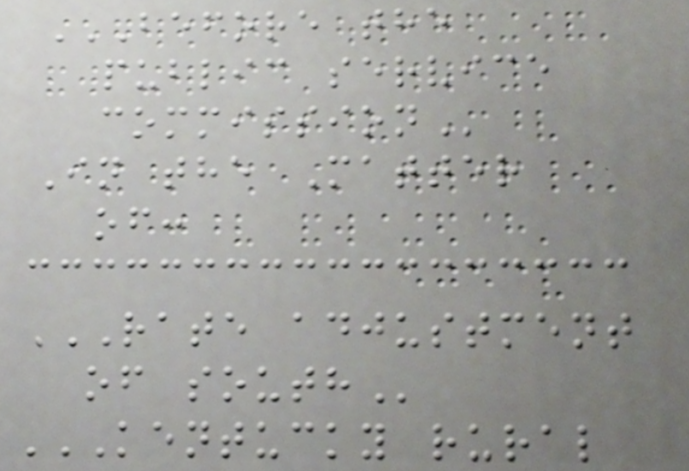BEFORE THE
PUBLIC SERVICE
COMMISSION
In the Matter
of:
RATE ADJUSTMENT
OF SOUTH
KENTUCKY RURAL
